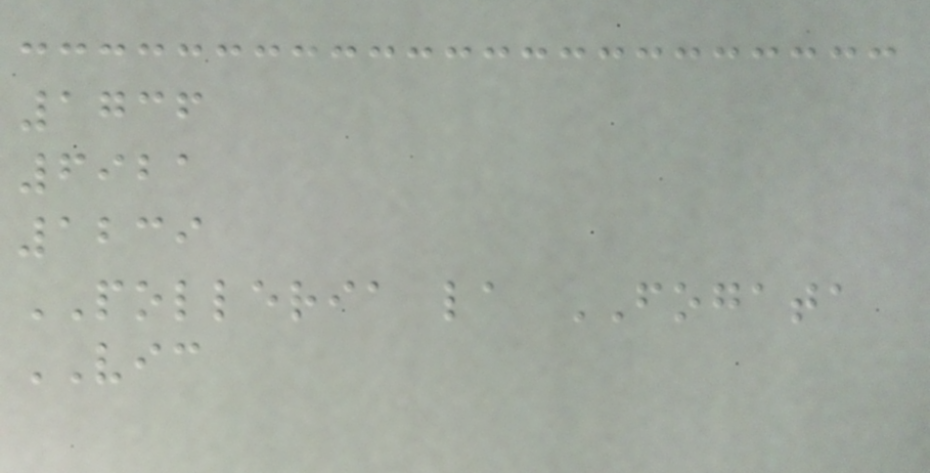1736
6921
1239
POLLERIA la FOGATA
VIC
